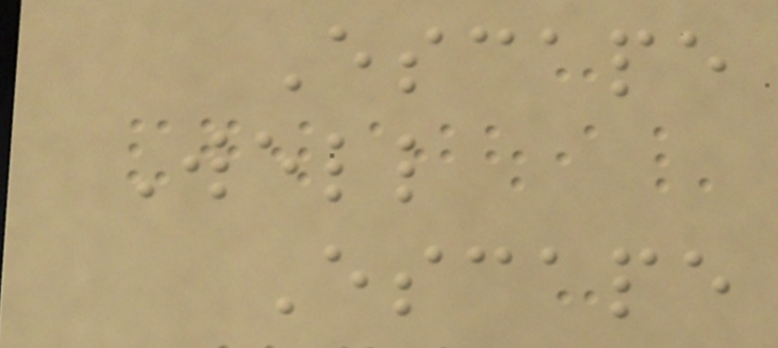Escape
Well
Escape
